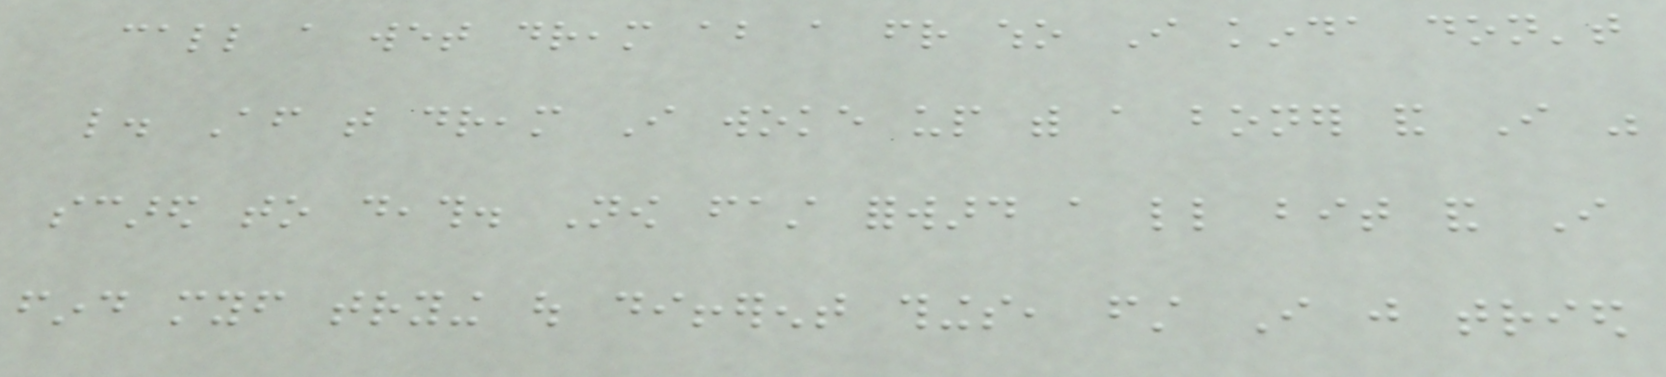call a wet dream about a friend who I kinda don't
like. After that dream I woke up with a boner and I was
scared to death. Now fast forward a little bit and I
find myself trying out different things, first I just tried
